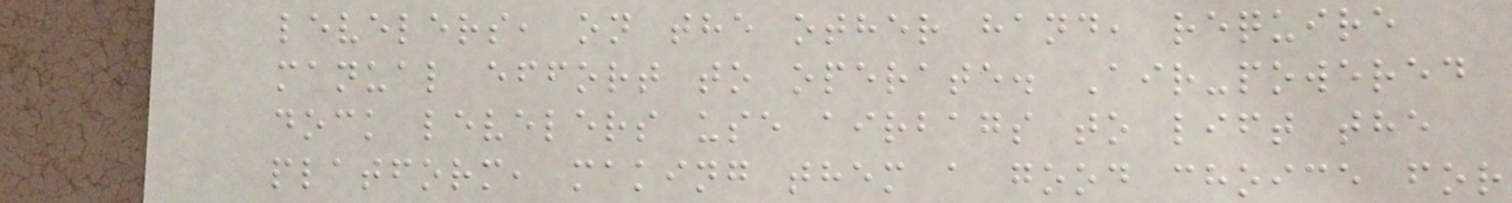levelers, on the other hand, require
manual effort to operate. Air-powered
dock levelers use airbags to lift the
platform, making them a good choice for
